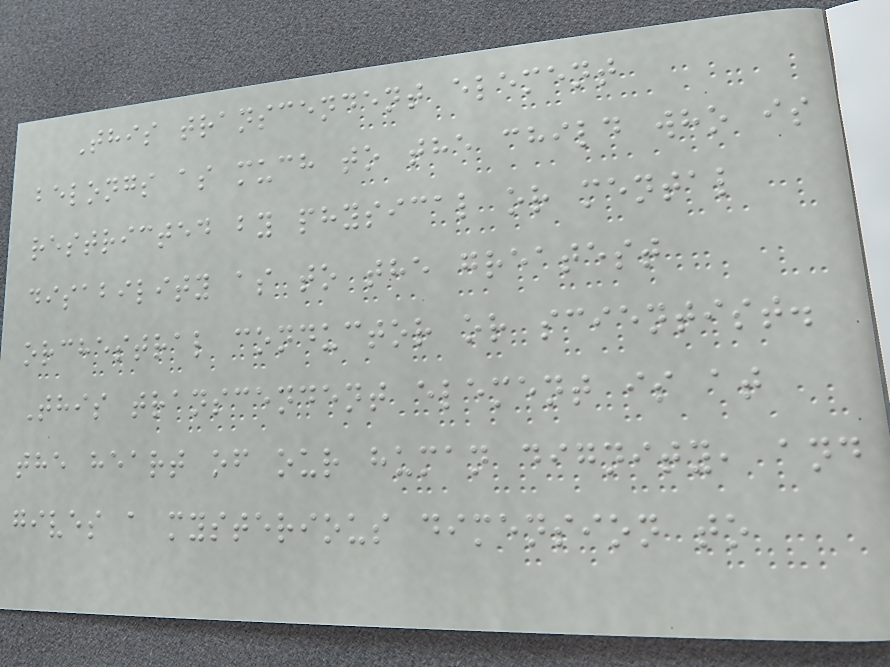This transcendent element
belongs as much to the child who is
restricted by physical or mental
disability as to the greatest
orchestral conductor or scientist.
This transcendent element is at
the heart of our human dignity, and
gives a mysterious dimension to
